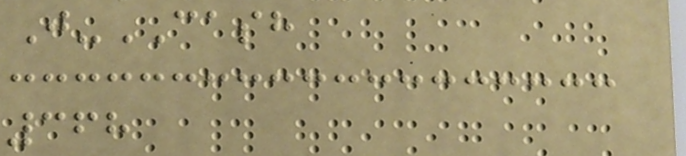J-CASH
368
